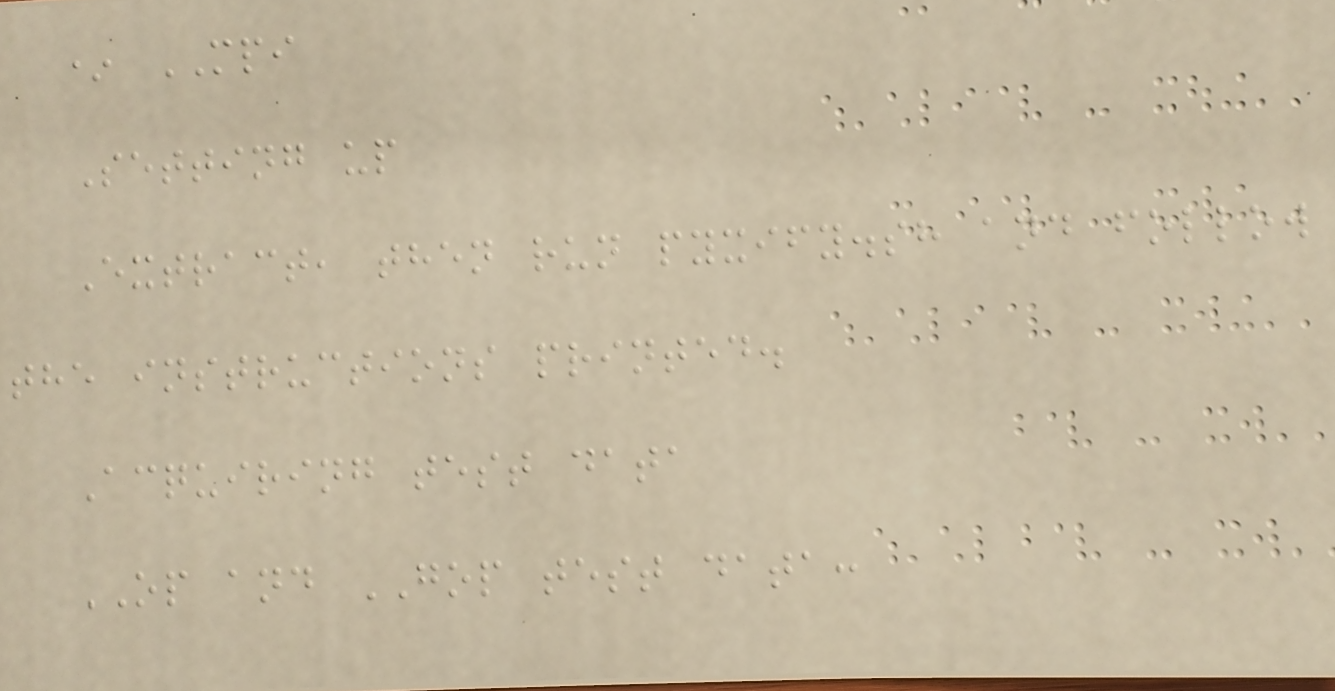* MPI
Setting up
Extract, then run pyxify.sh and follow
the instructions printed.
Acquiring test data
OP and GOP test data:
